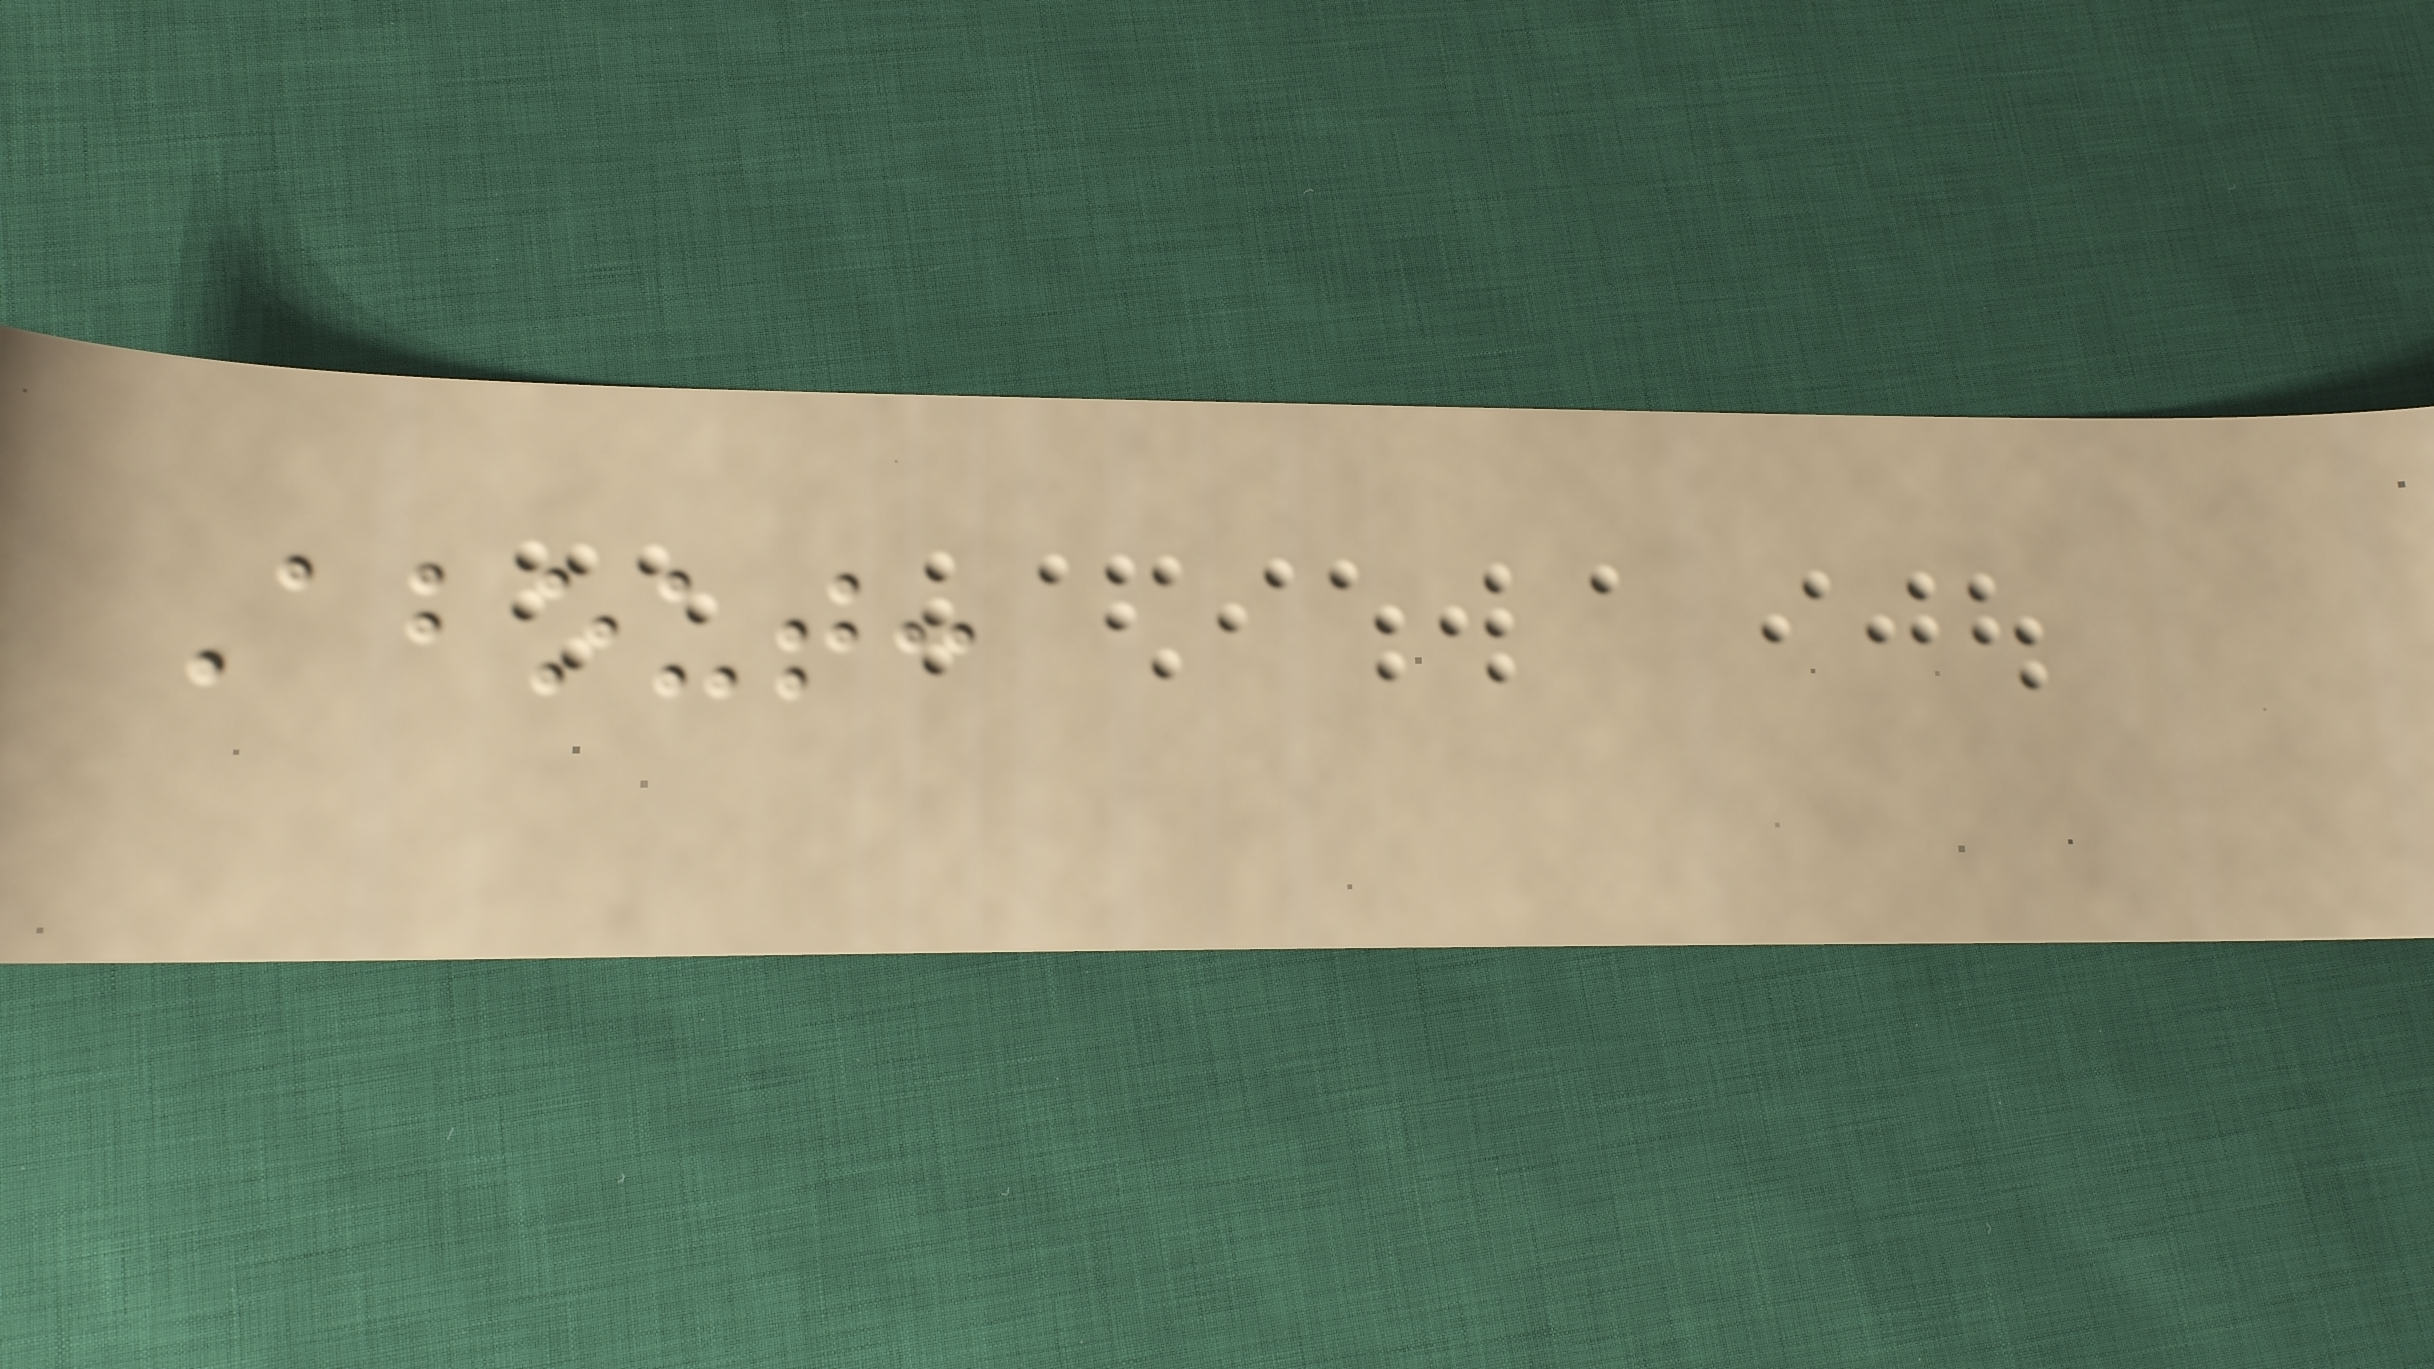About:
